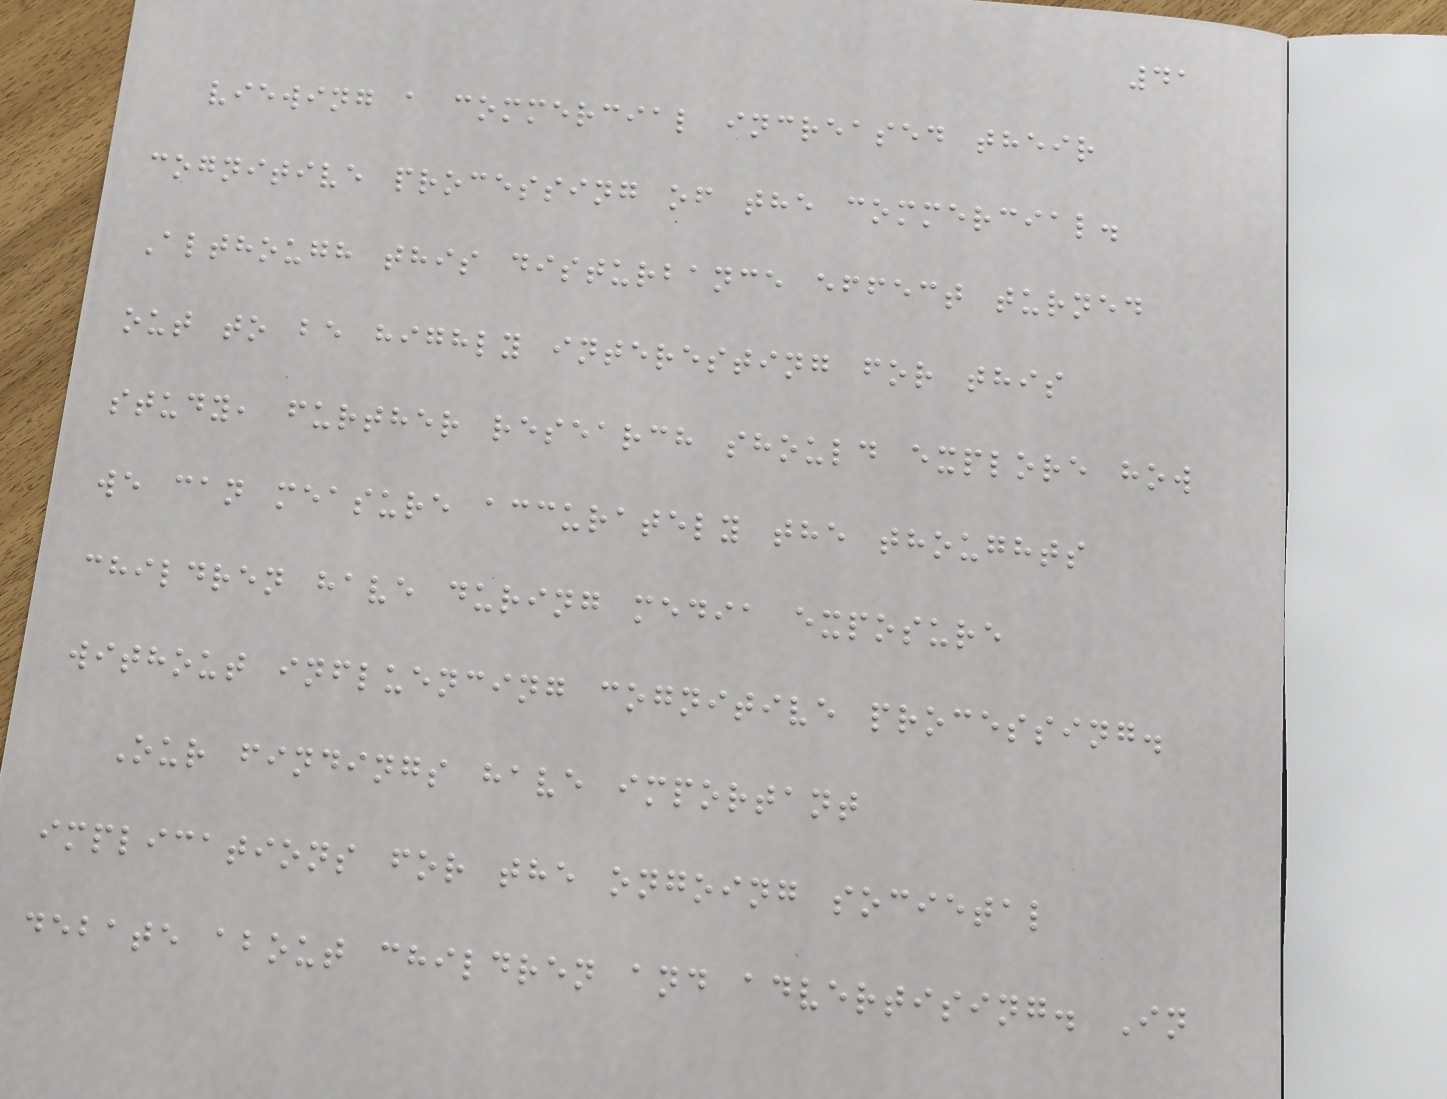41
viewing a commercial increased their
cognitive processing of the commercial.
Although this disturbance effect turned
out to be highly interesting for this
study, further research should explore how
we can measure accurately the thoughts
children have during media exposure
without influencing cognitive processing.
Our findings have important
implications for the ongoing societal
debate about children and advertising. In
